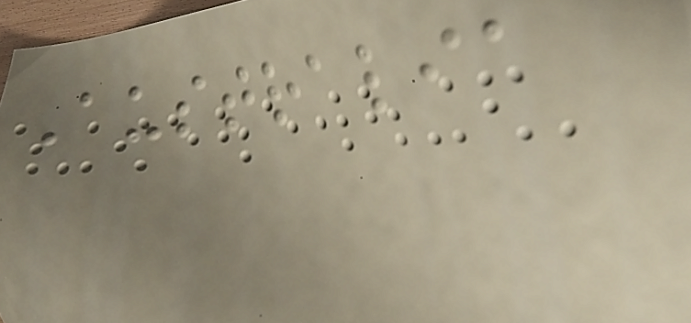Australia
